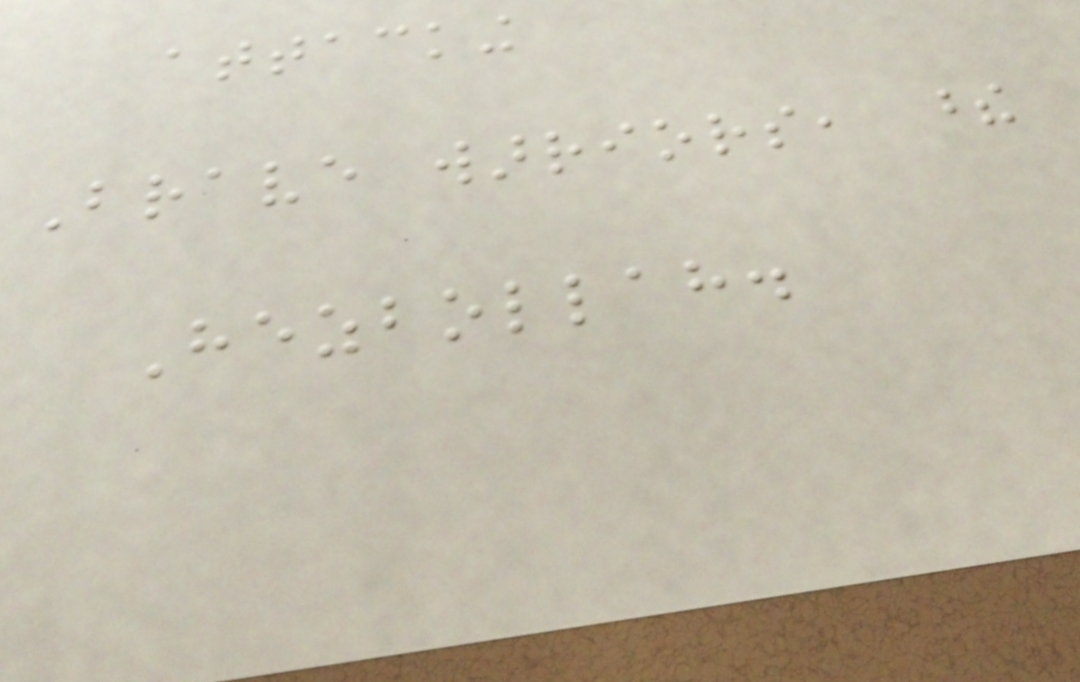attacking
Brave warriors, these
Hezbollah.
